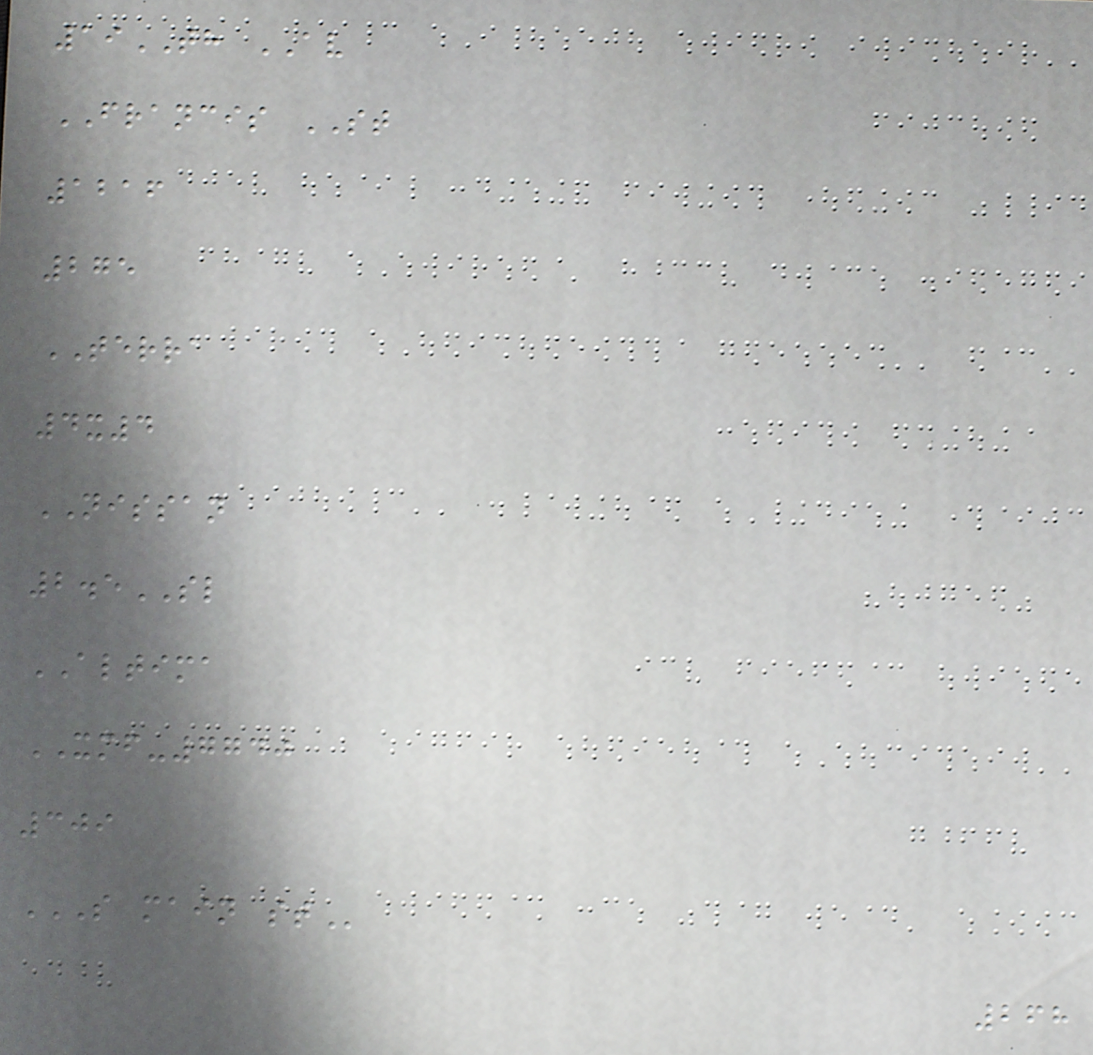19TH AV
FRANCIS ST
1216
275
TERRA
4x4
NISSAN
2.5SL
ALTIMA
XMF-7740
309
S MAIN ST
268
